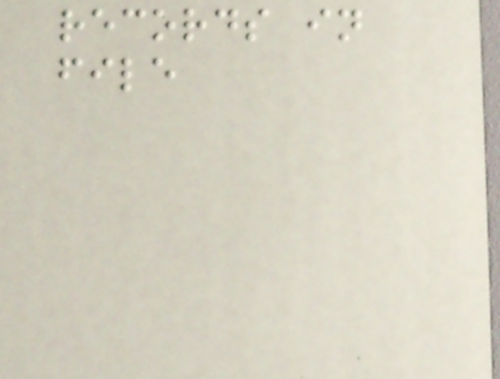records in
file
